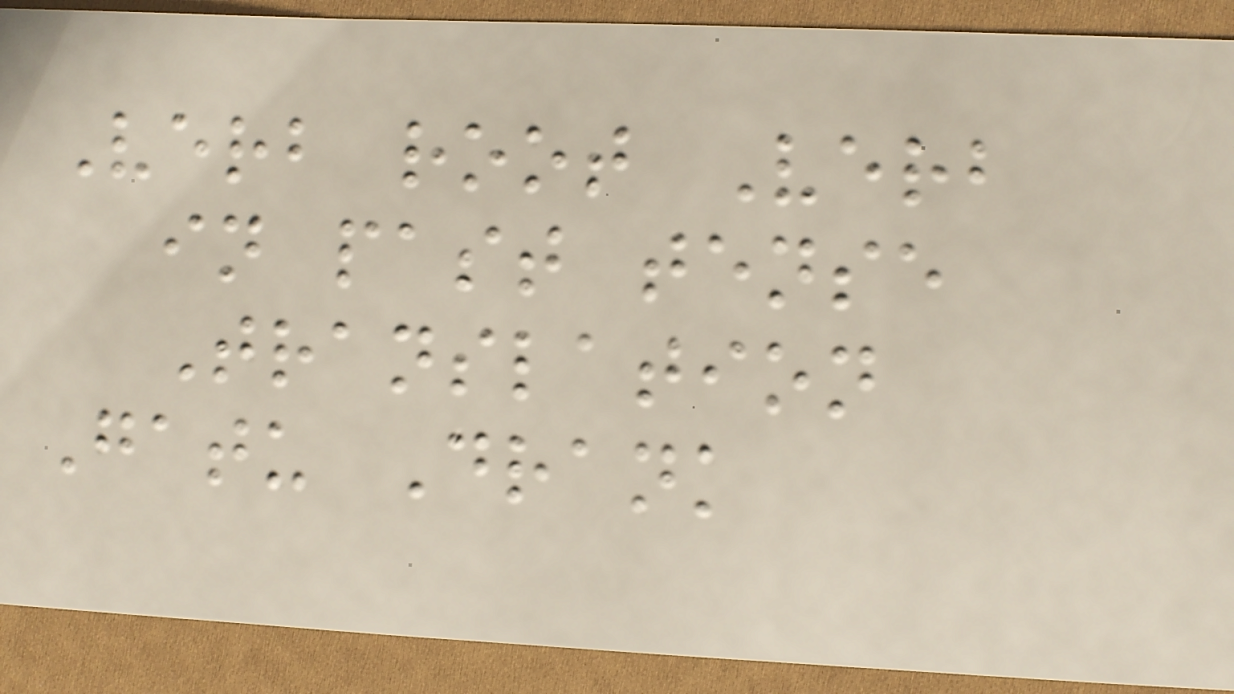Verb root Verb
in past tense
Translation
Gatu Drank
